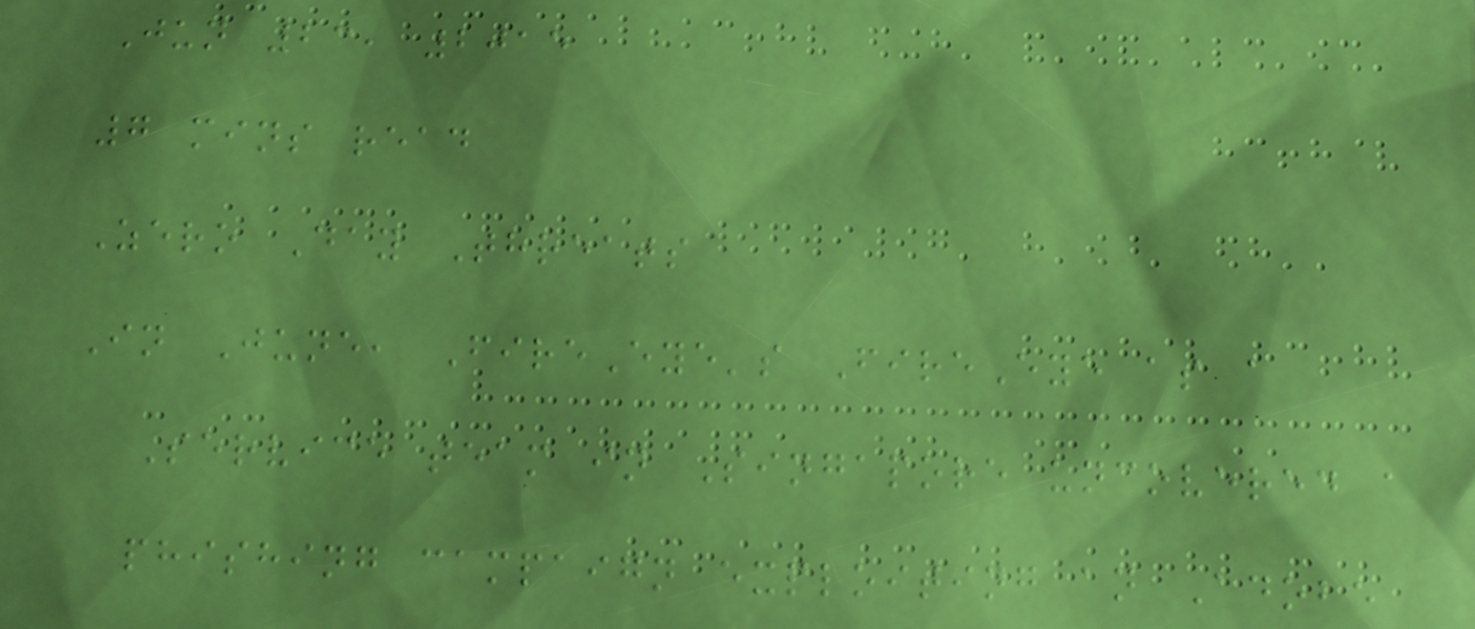Jun 23, 2015
7 mins read
Zero Day Threats
In June, FireEye's FireEye as a
Service team in Singapore uncovered a
phishing campaign exploiting an Adobe
